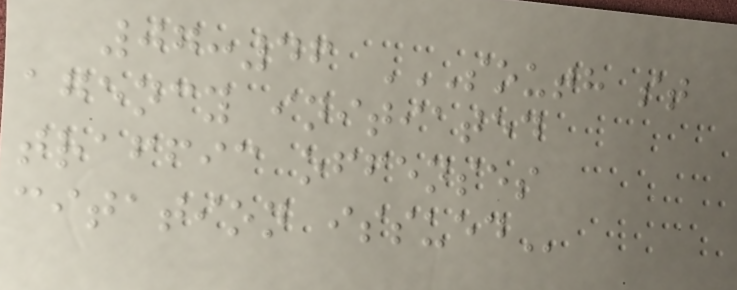07:46 SOUTH ST
AGENCY INITIATED
TRAFFIC OFFENSES
CITATION ISSUED
